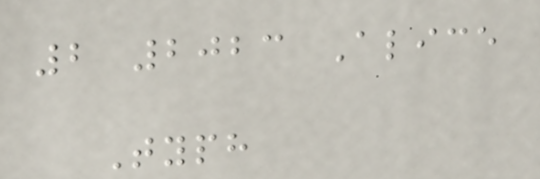2 2023 Alice
Typh
